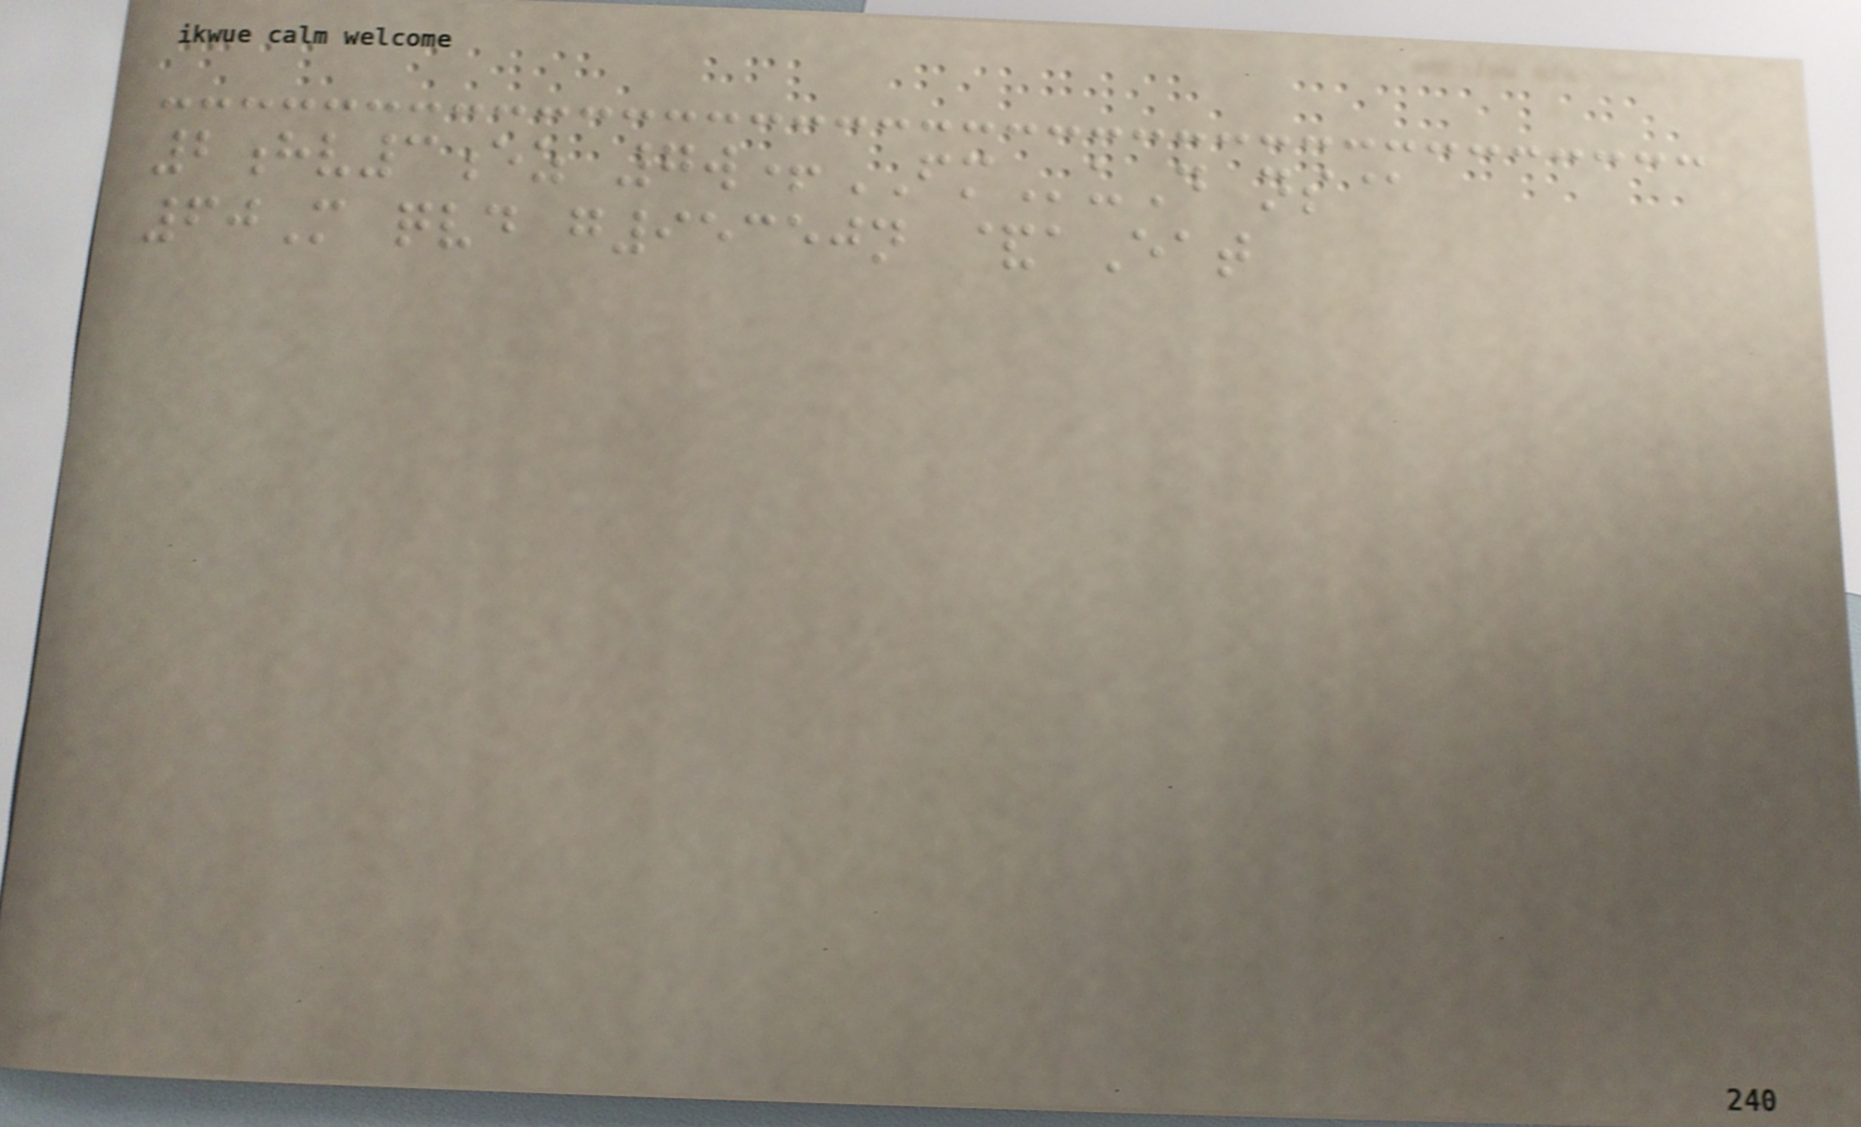2hv3ez 7w+FMuD ns@
60M qvd g95350n &aEat
